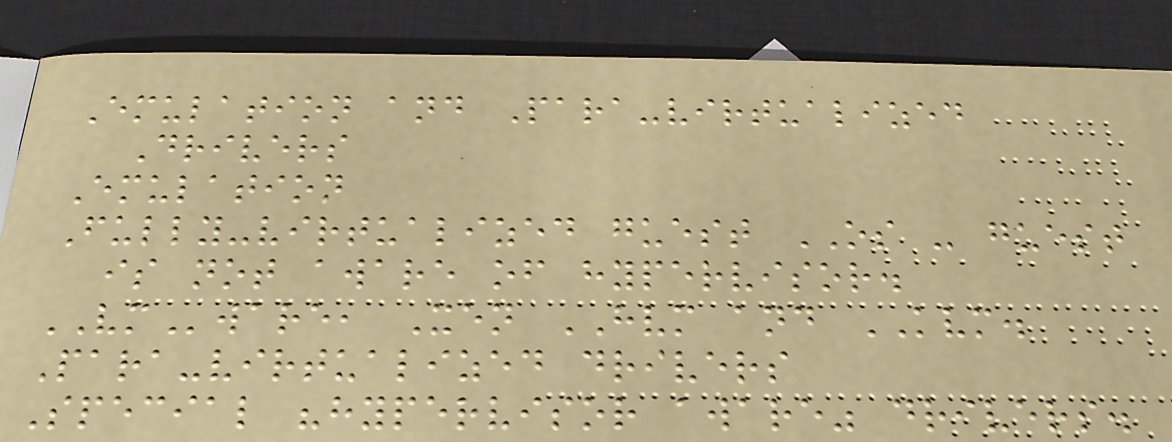Emulation and Para-virtualized
Drivers
Emulation
Fully-virtualized guest OS - guest
is not aware of hypervisor.
VMware, Xen HVM and KVM.
Para-virtualized drivers
Special "hypervisor aware" drivers.
